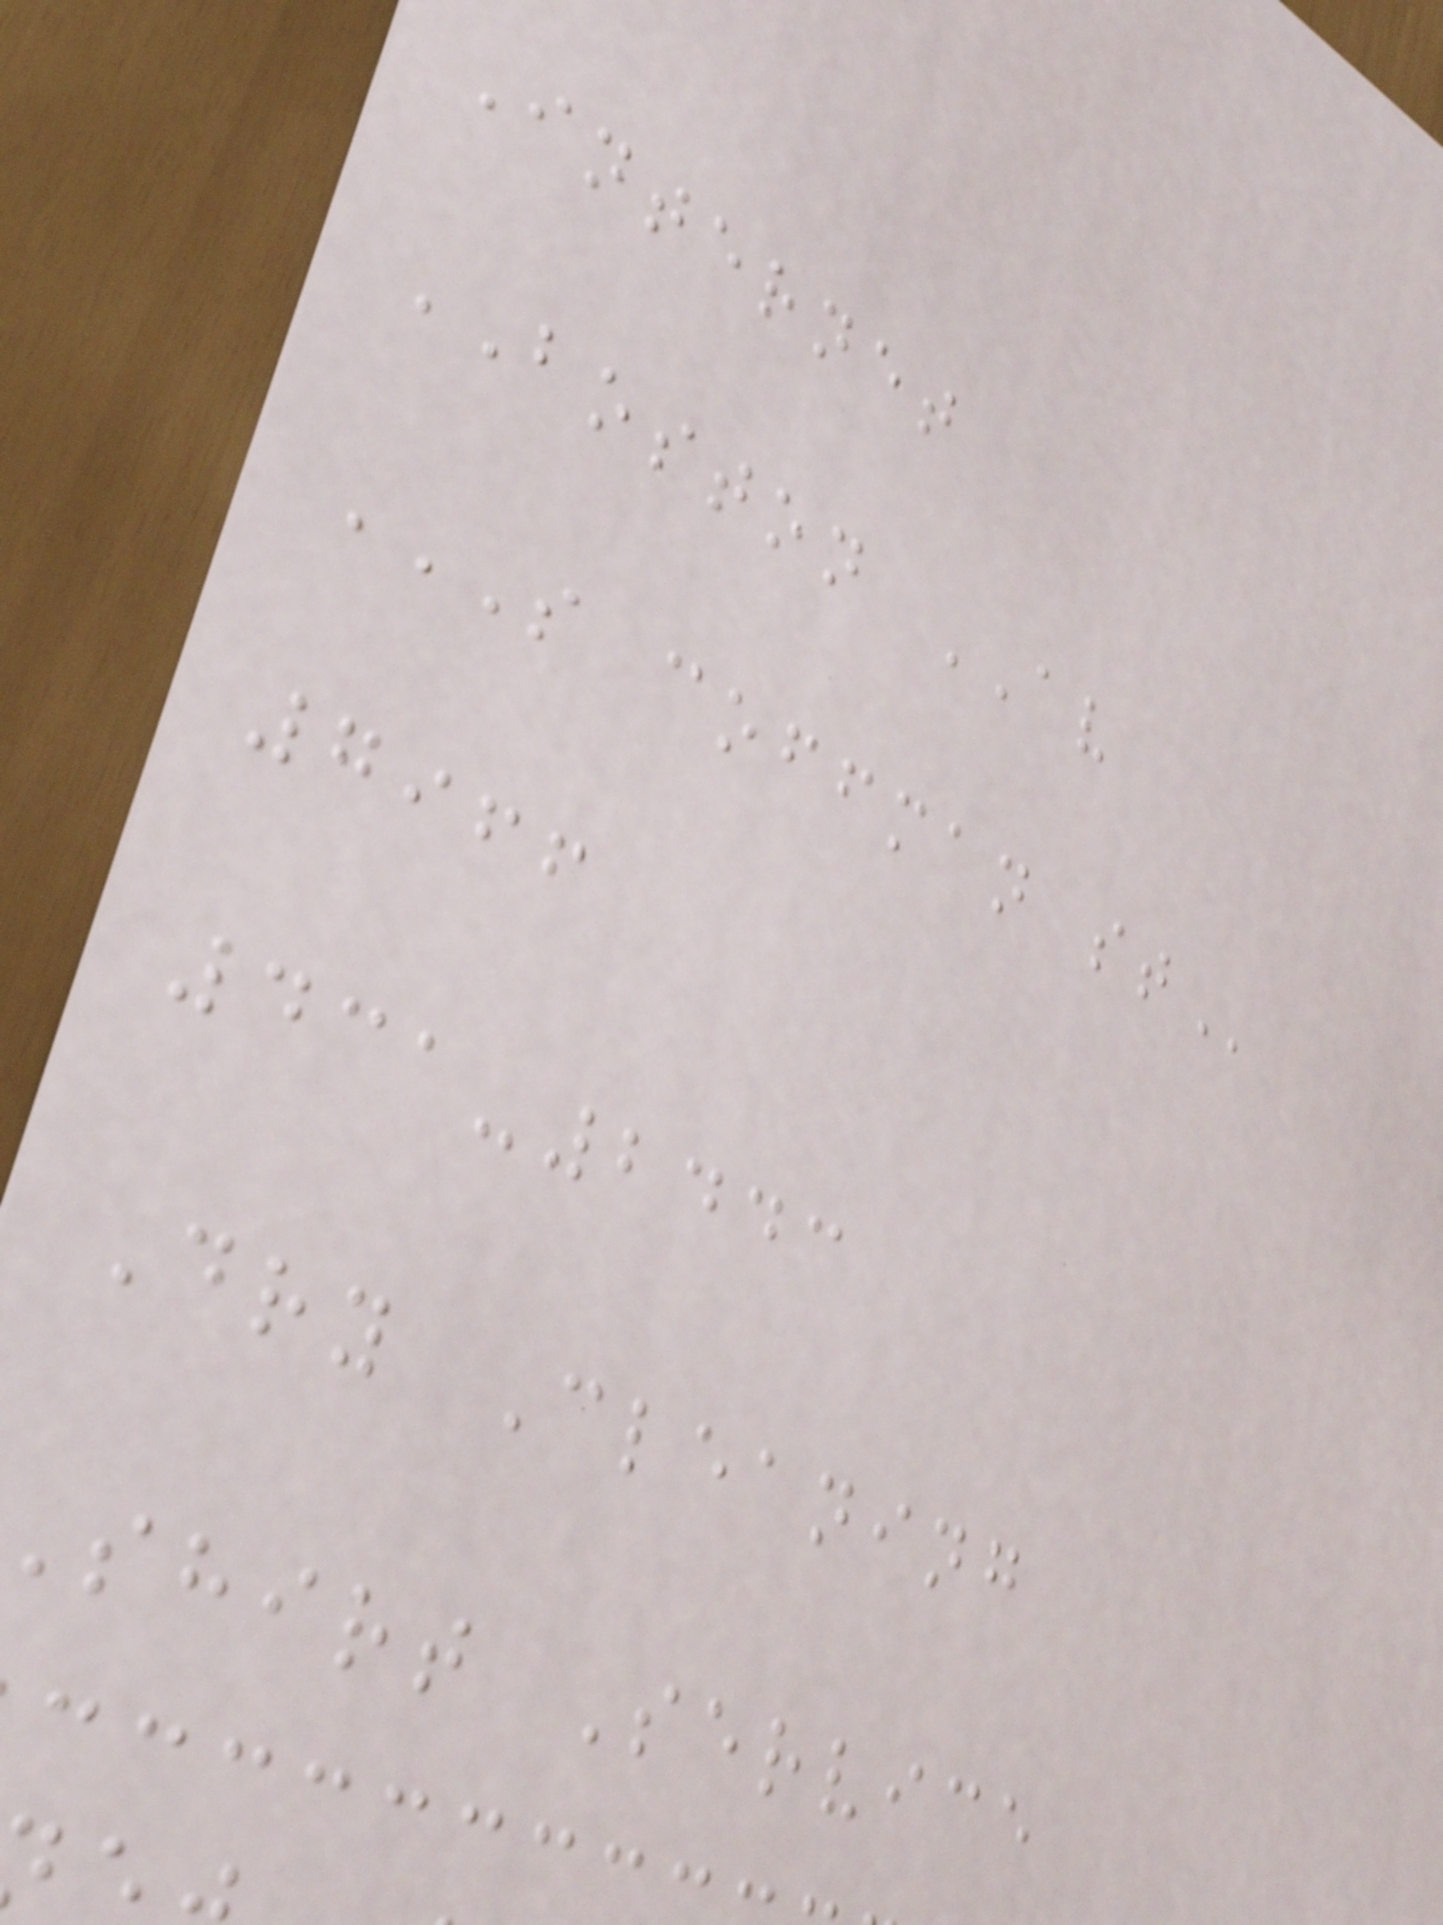Internet
BOSTON AV
S COFFMAN ST
7966
431-2443
Dry Cleaning
shirt Service
